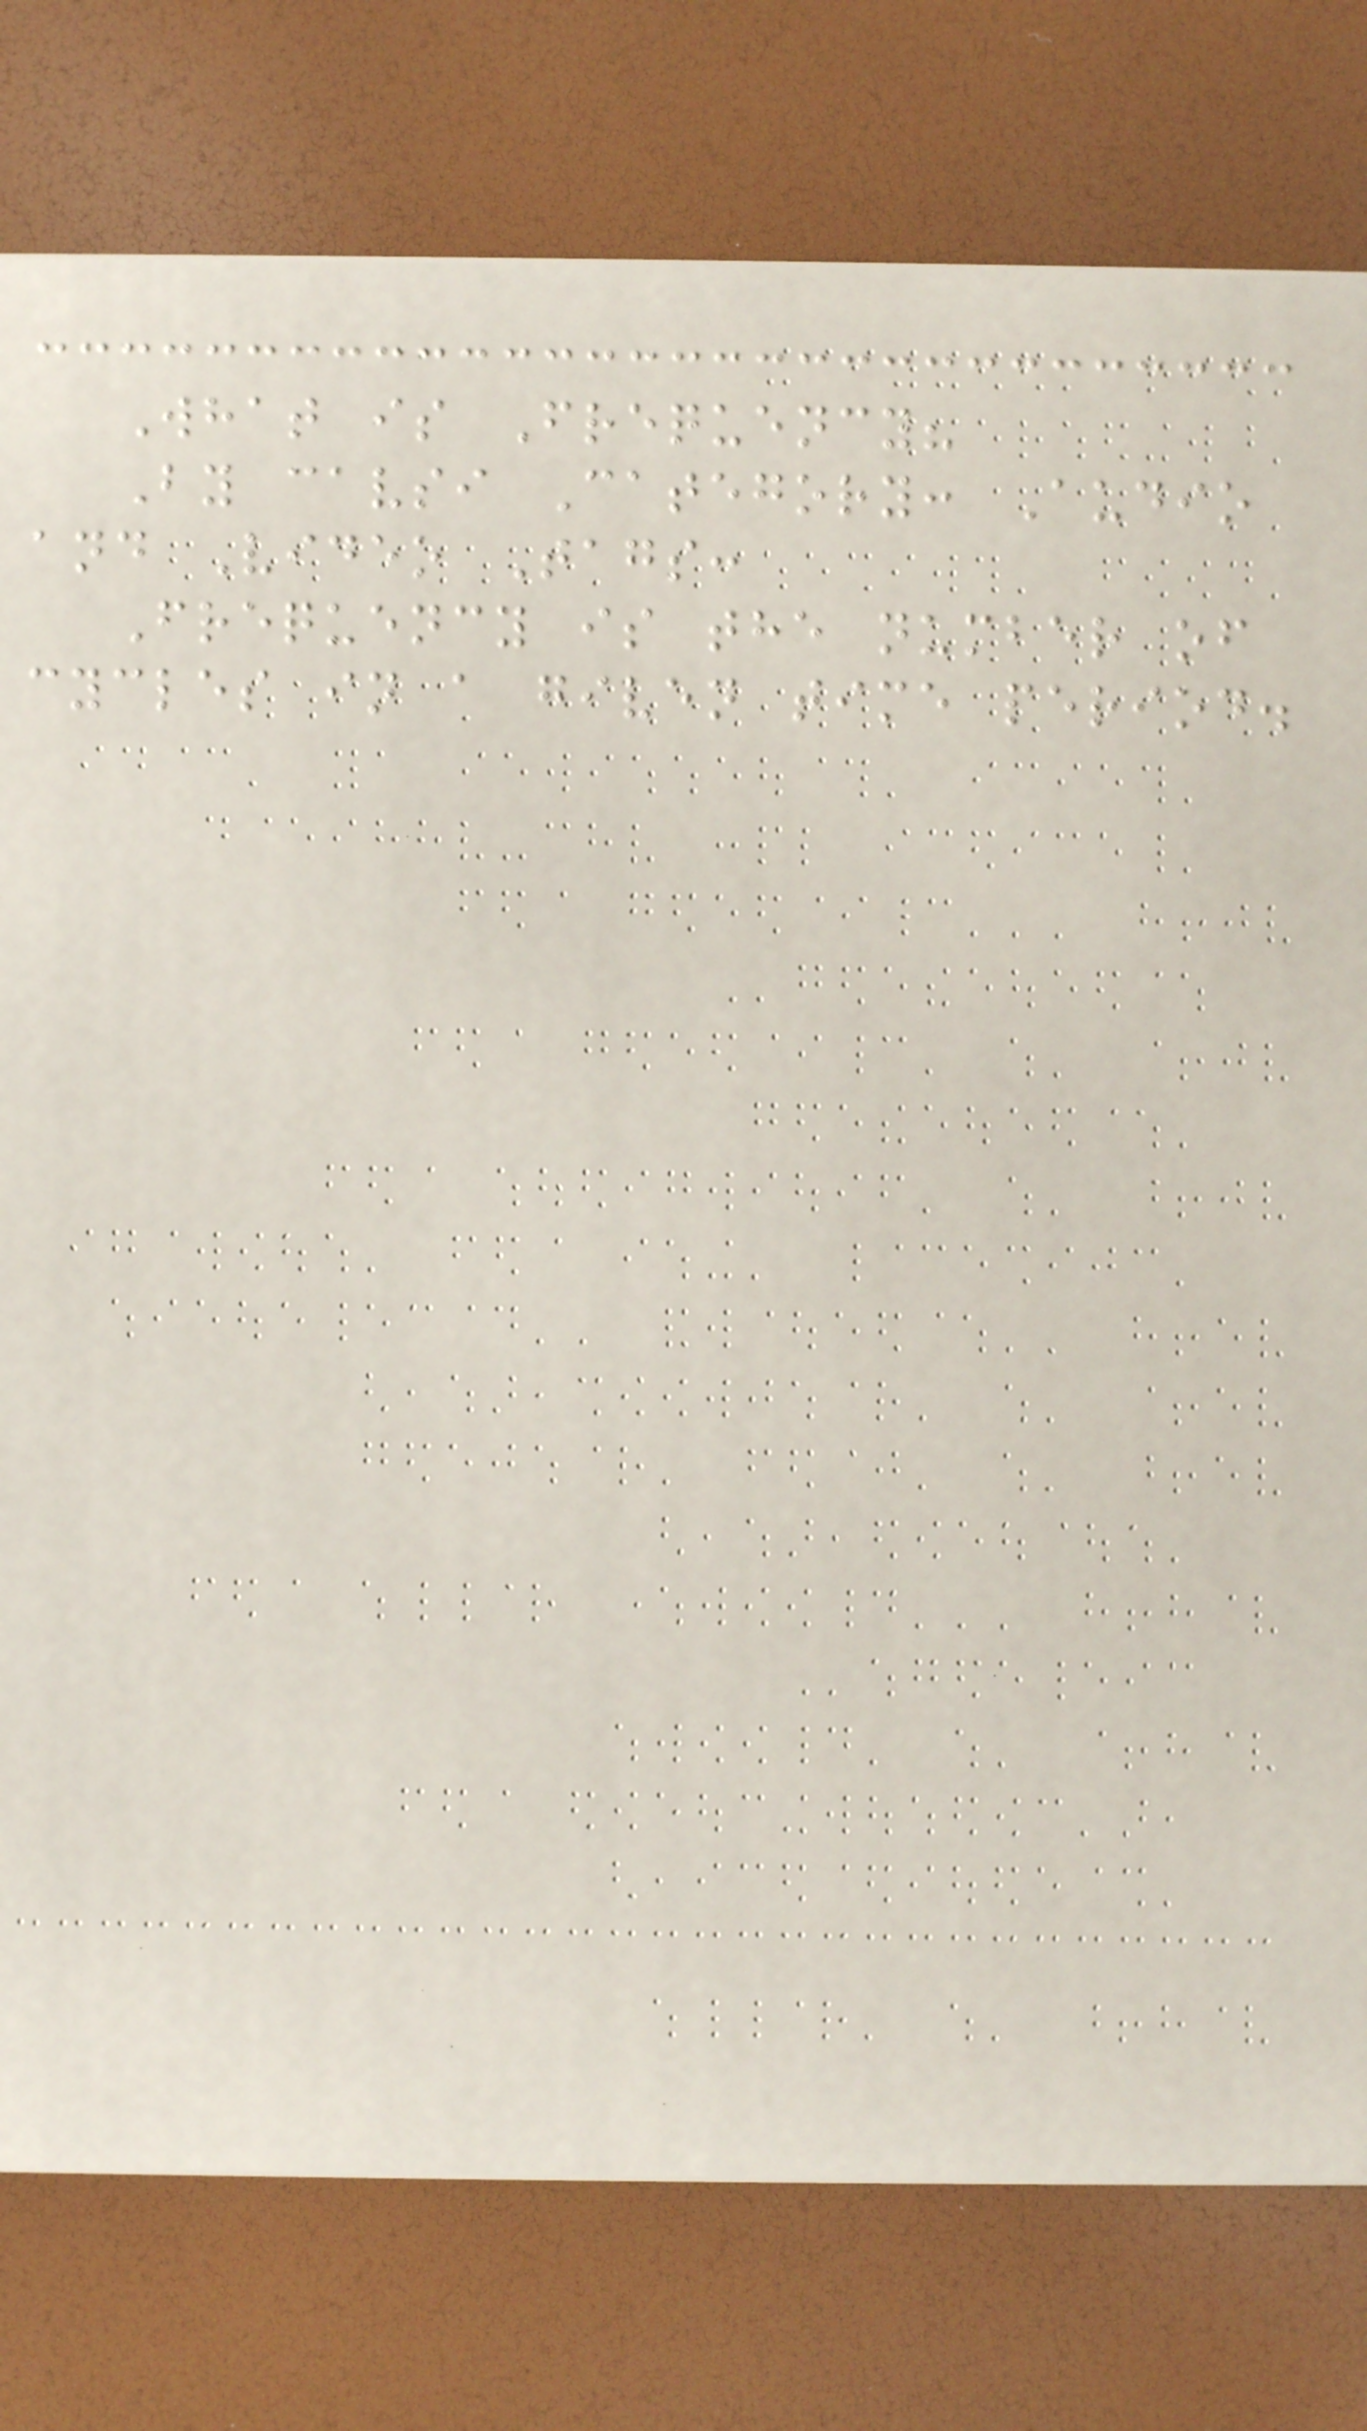What is Frequency?
By cavsi Category: Audio
and Video Tags:
Frequency is the number of
cycles in a given time period.
